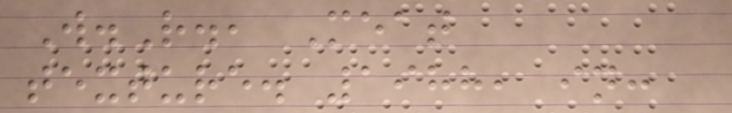W.R., Meat
texture. 1988, in:
